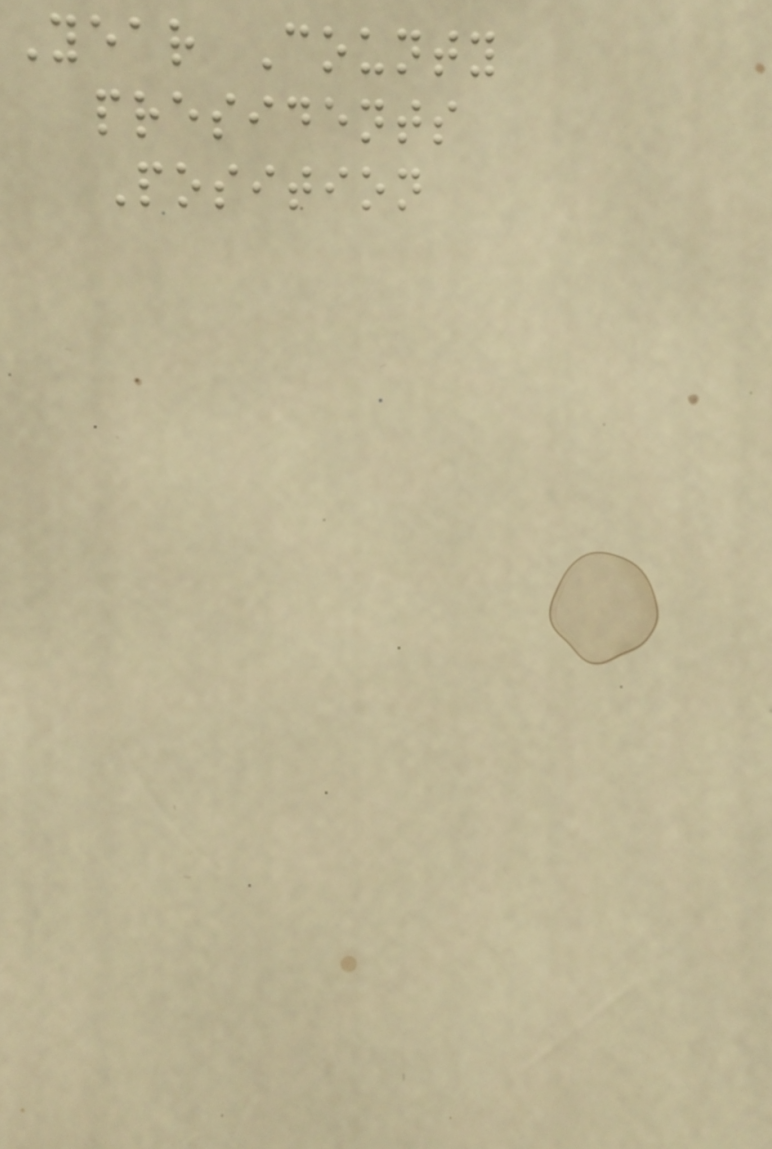Year County
presidents
Position
